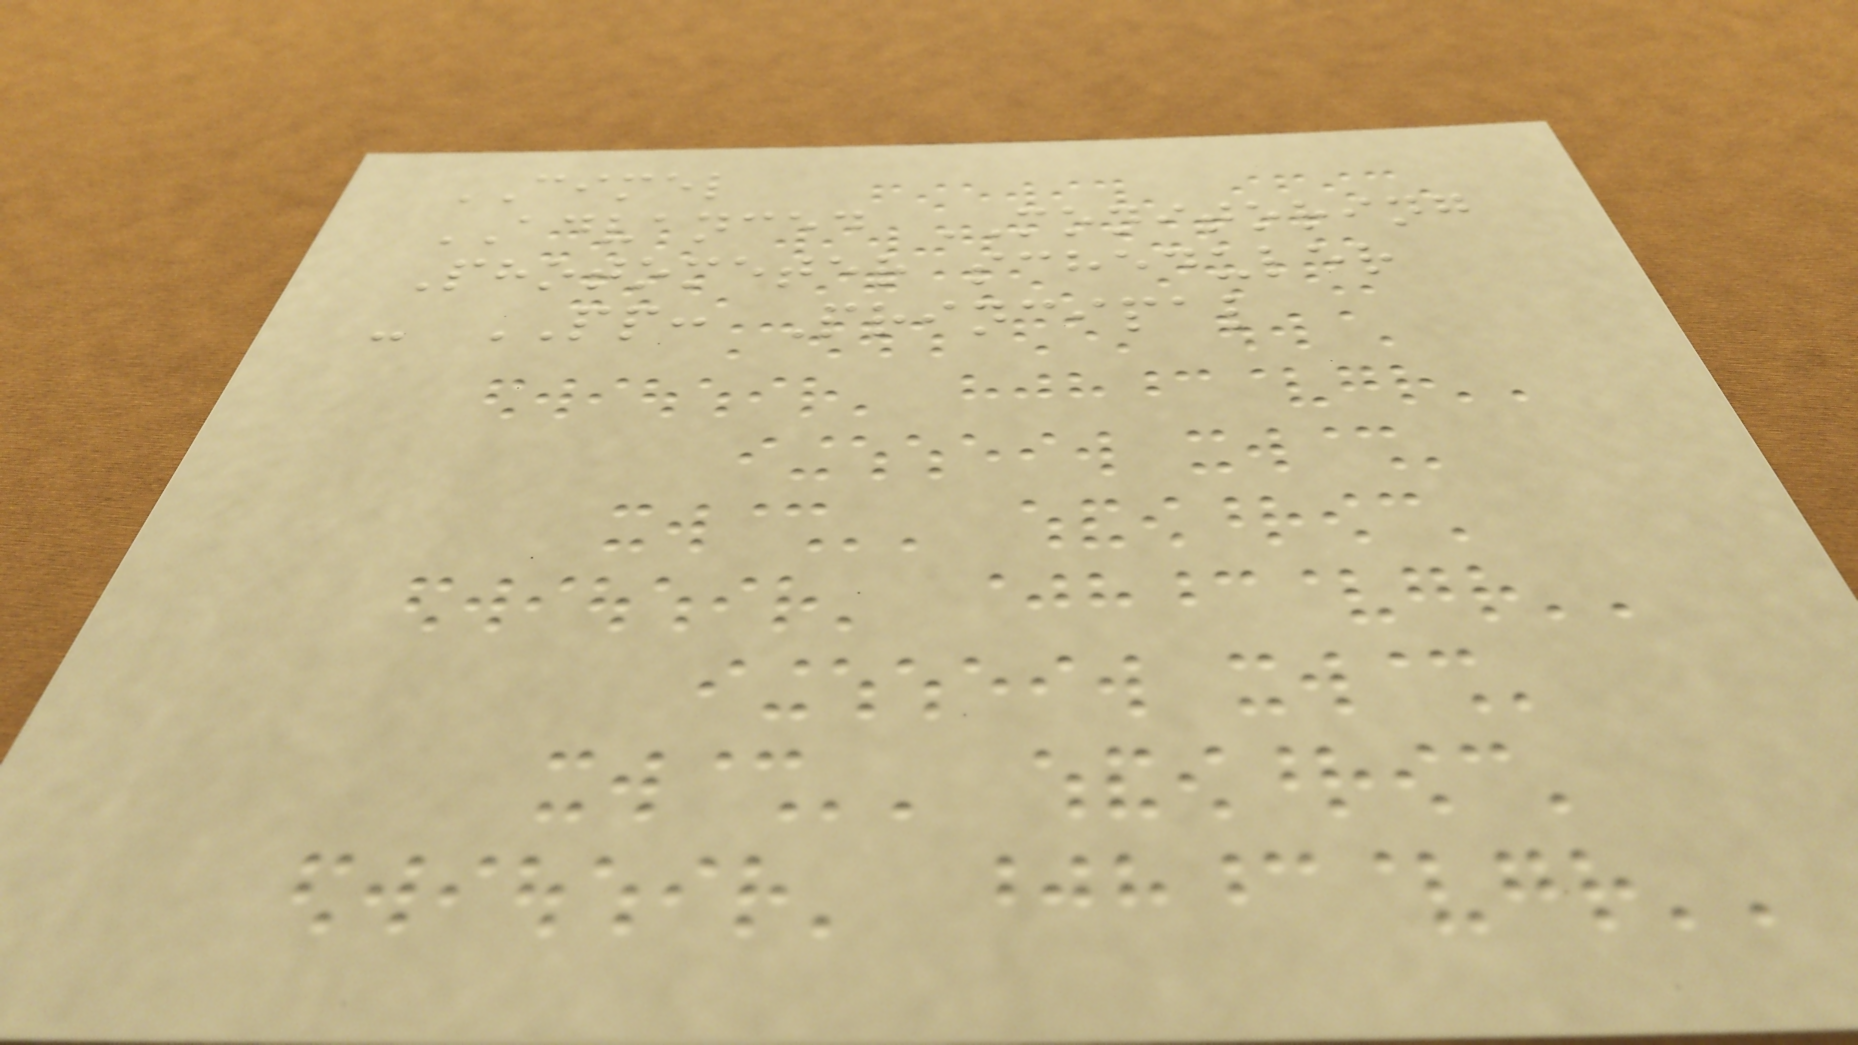CIMEL
ADVANCED MONITORING
Photometer scheduler
- PP: Principal
